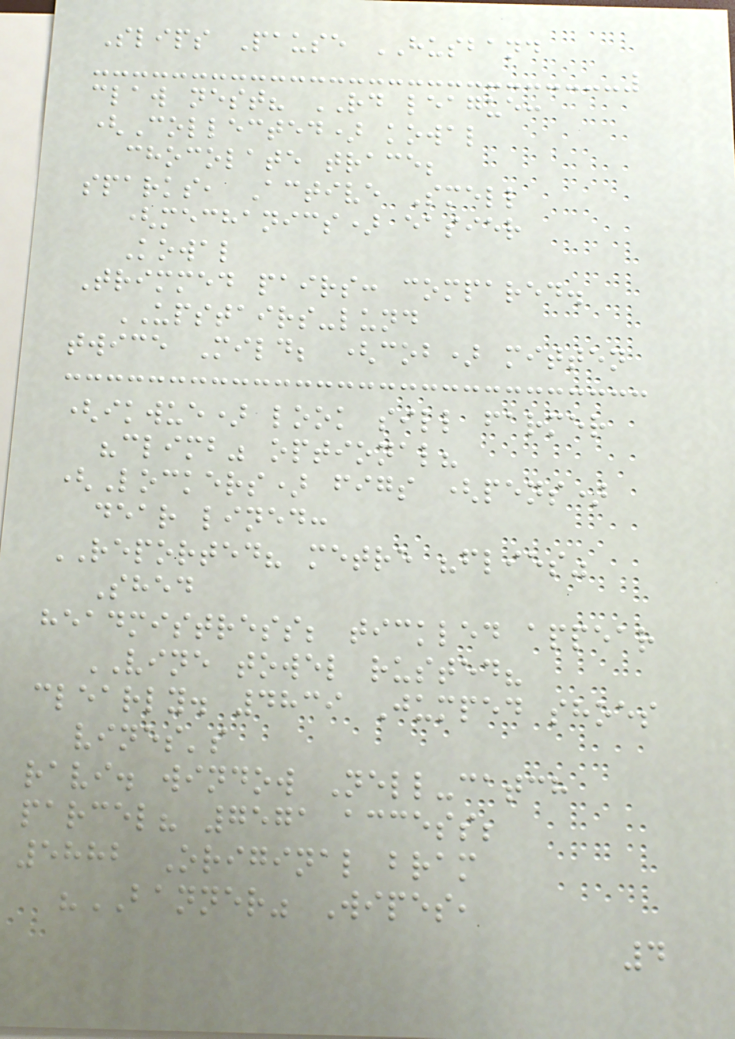Slips Pause HUSBAND
claw nest? RD league:
(Collected) kowal
chocolate trace;
sparks, Active Smell
(mechanics) easier
Kowal
Trimmed pairs: compared.
UPSTAIRS-lund
twice Mild; (cob) mitten
(ikwue) look sill farmer
"climb" optional?
(Lockers) figs (pens)
dear lined:
REPORTED? metre "flies"
Shed
headmistress; tickled appear
VINE towel rusted?
clearly. 4839 Jumped shoes
vines's
ravi. window Nell-catch
parcel? 7571 access;
5882 Original bram
"BANNER" Wipes,
4
